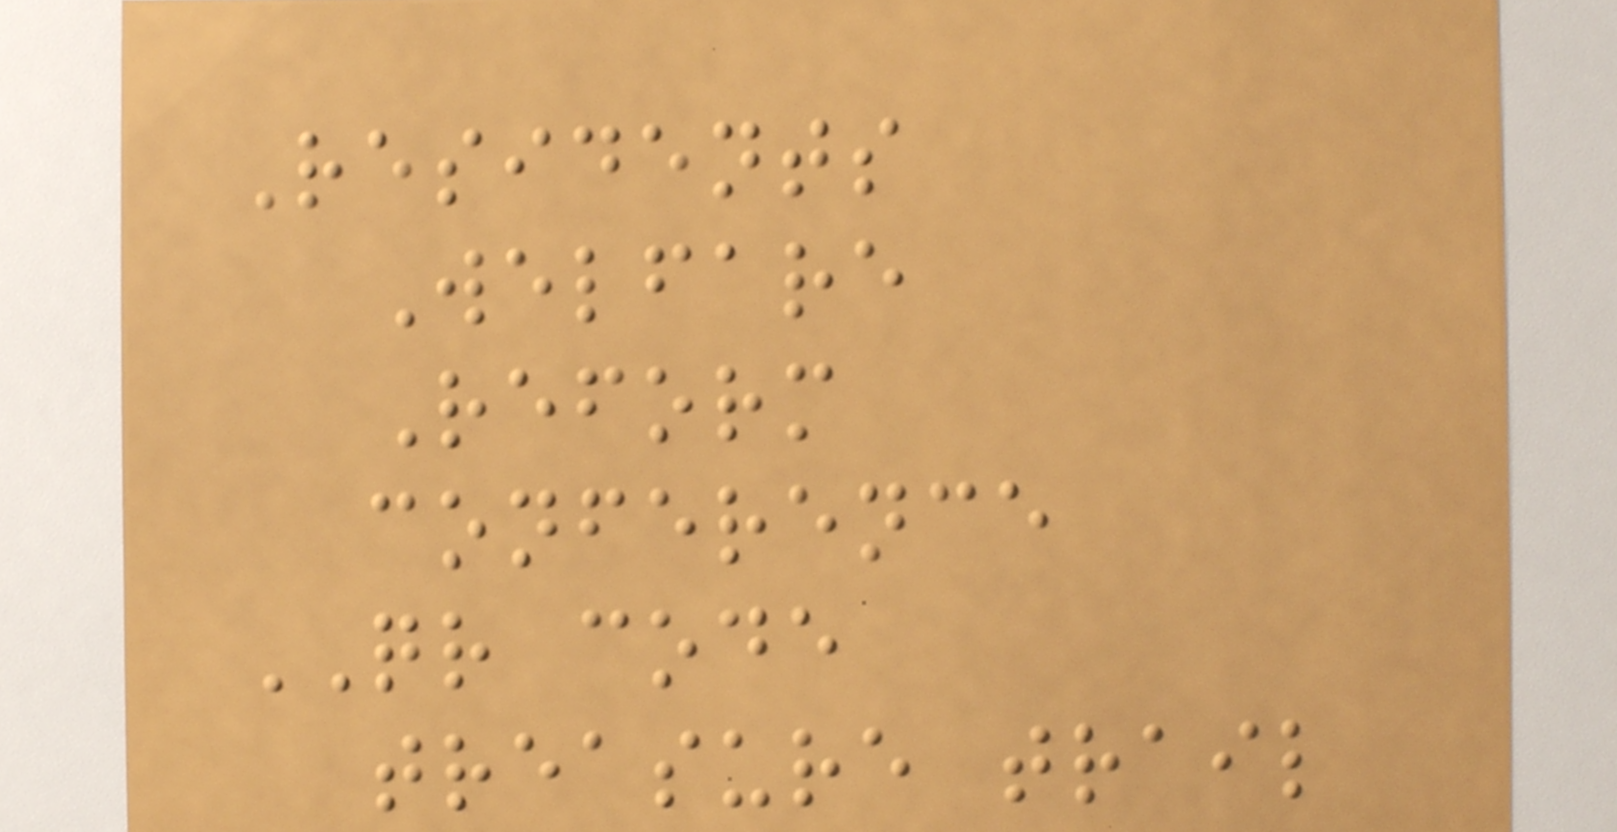Residents
Welfare
Reform
conference
QR code
treasure trail
